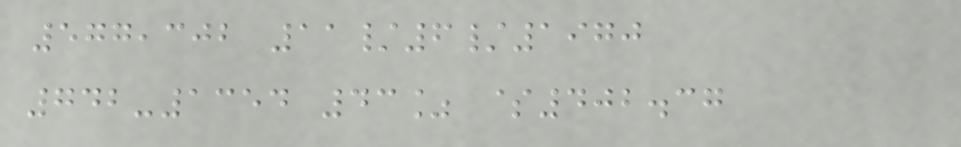577,302 11/6/1970
742-1354 43% $402.37
